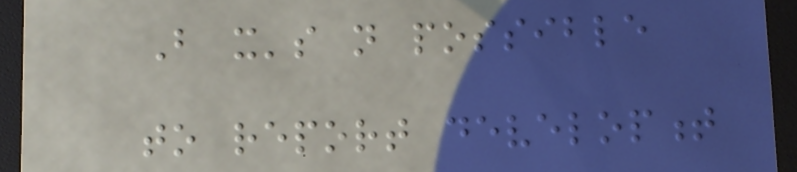But it's not possible
to report development
